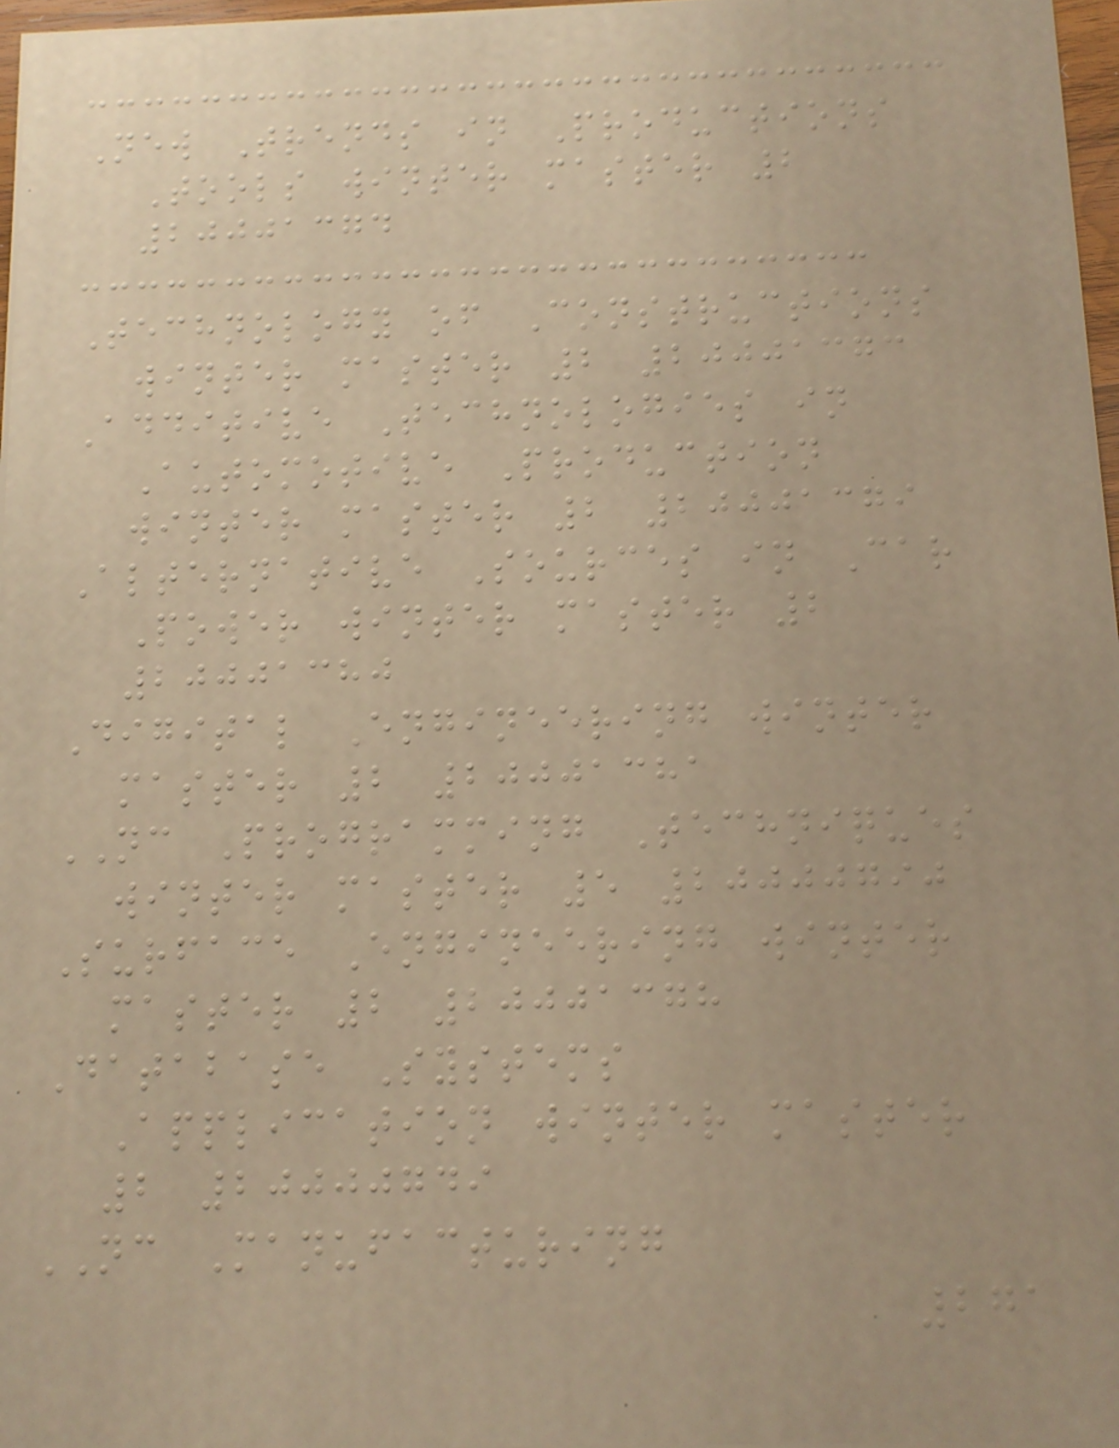New Trends in Productions
Tools winter master 2
20001374
Technology of Constructions
winter master 2 20001373
Additive Technologies in
Automotive Production
winter master 2 20001379
Alternative Sources in Car
Power winter master 2
20001380
Digital Engineering winter
master 2 20001381
NC Programming Techniques
winter master 5 20000790
Surface Engineering winter
master 2 20001378
Database Systems
Application winter master
2 20000749
NC Manufacturing
271
